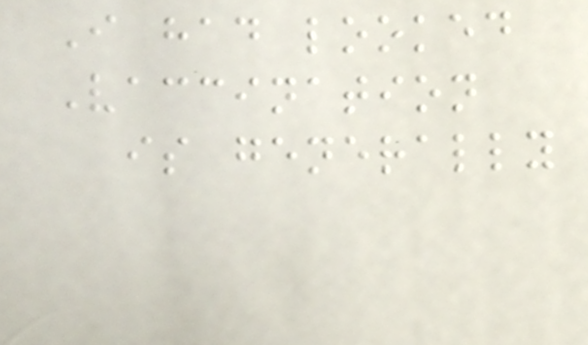I had looked
Vaccination
is generally
